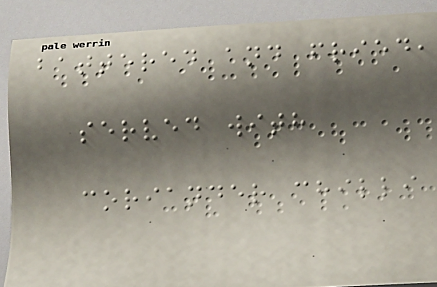battered and fried,
served with
coriander chilli
